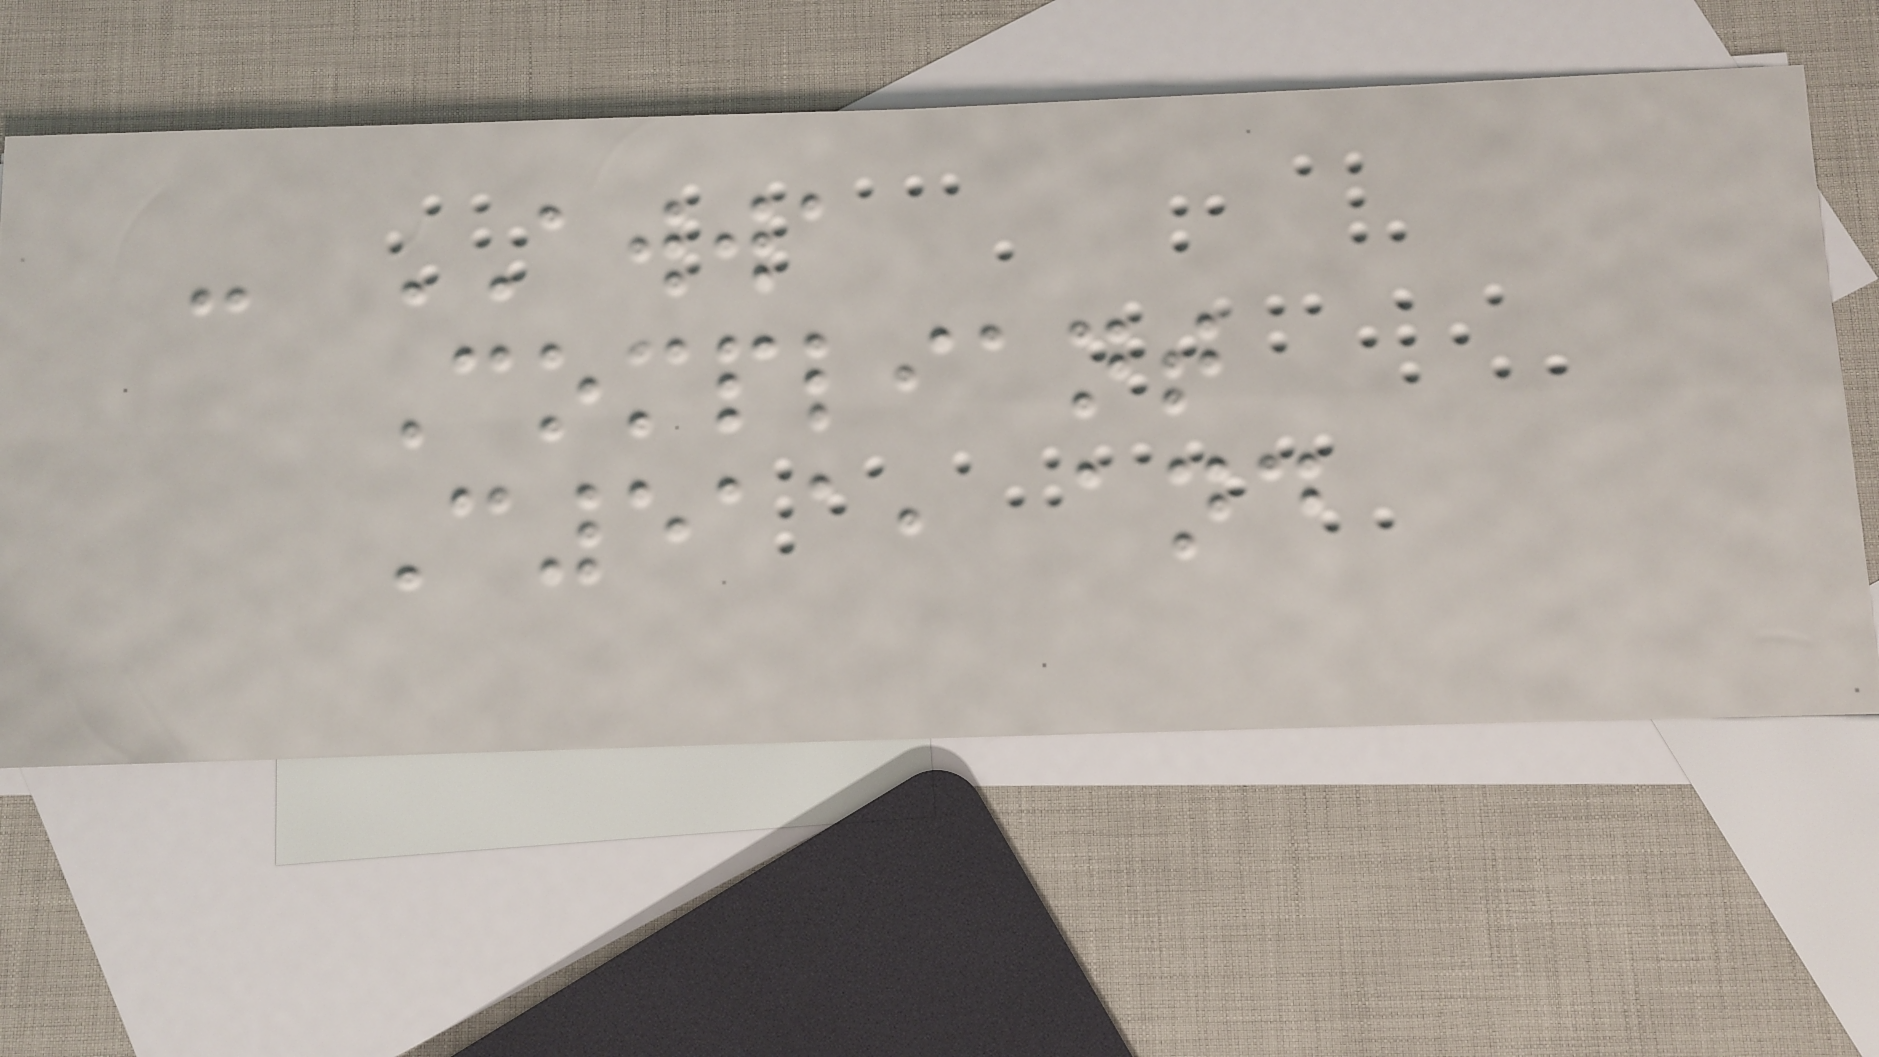- AWWA
Compliant
C511, and
